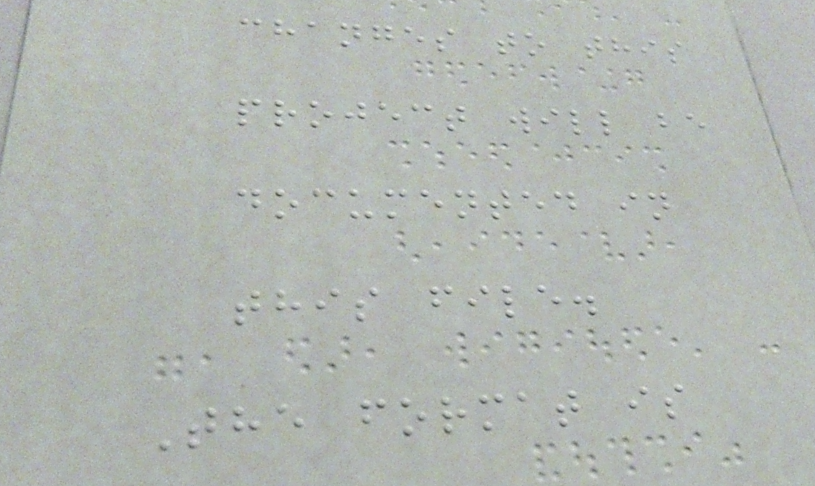changes to this
project will be
documented in
this file.
The format is
